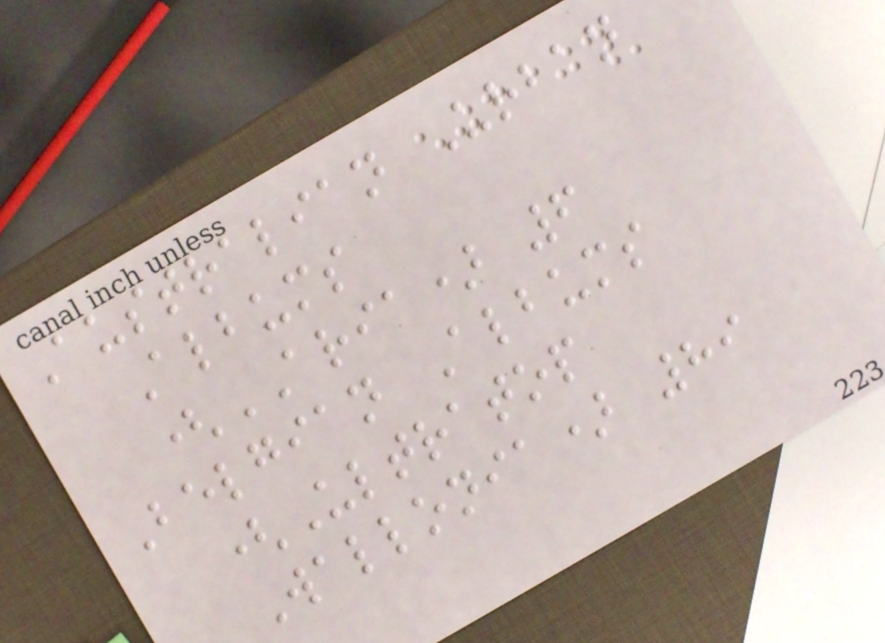Australian Urban
Albums
(ARIA) 6
Belgian Albums
(Ultratop
Wallonia) 89
